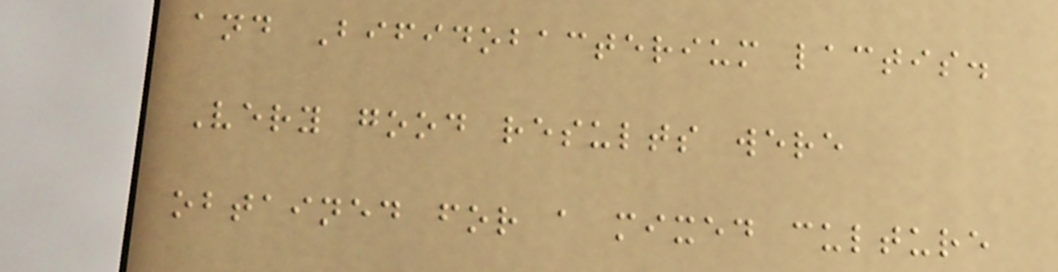and Bifidobacterium lactis.
Very good results were
obtained for a mixed culture
